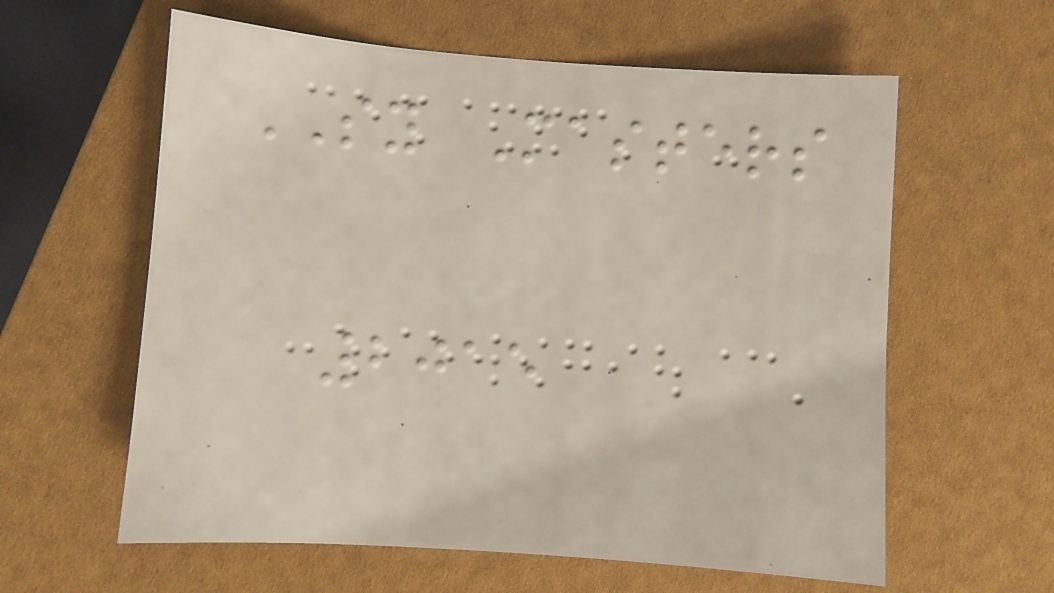SY Masters
2015
